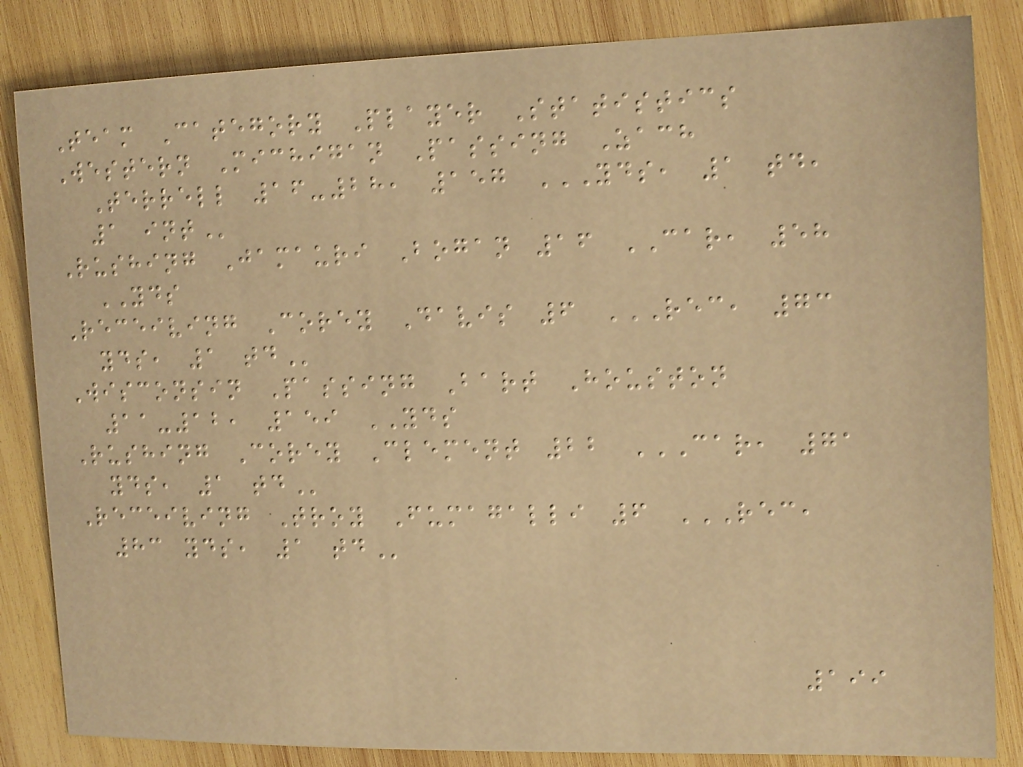Team Category Player Statistics
Western Michigan Passing Zach
Terrell 16-28, 157 YDS, 1 TD,
1 INT
Rushing Jamauri Bogan 16 CAR, 58
YDS
Receiving Corey Davis 6 REC, 73
YDS, 1 TD
Wisconsin Passing Bart Houston
11-12, 159 YDS
Rushing Corey Clement 22 CAR, 71
YDS, 1 TD
Receiving Troy Fumagalli 6 REC,
83 YDS, 1 TD
199
